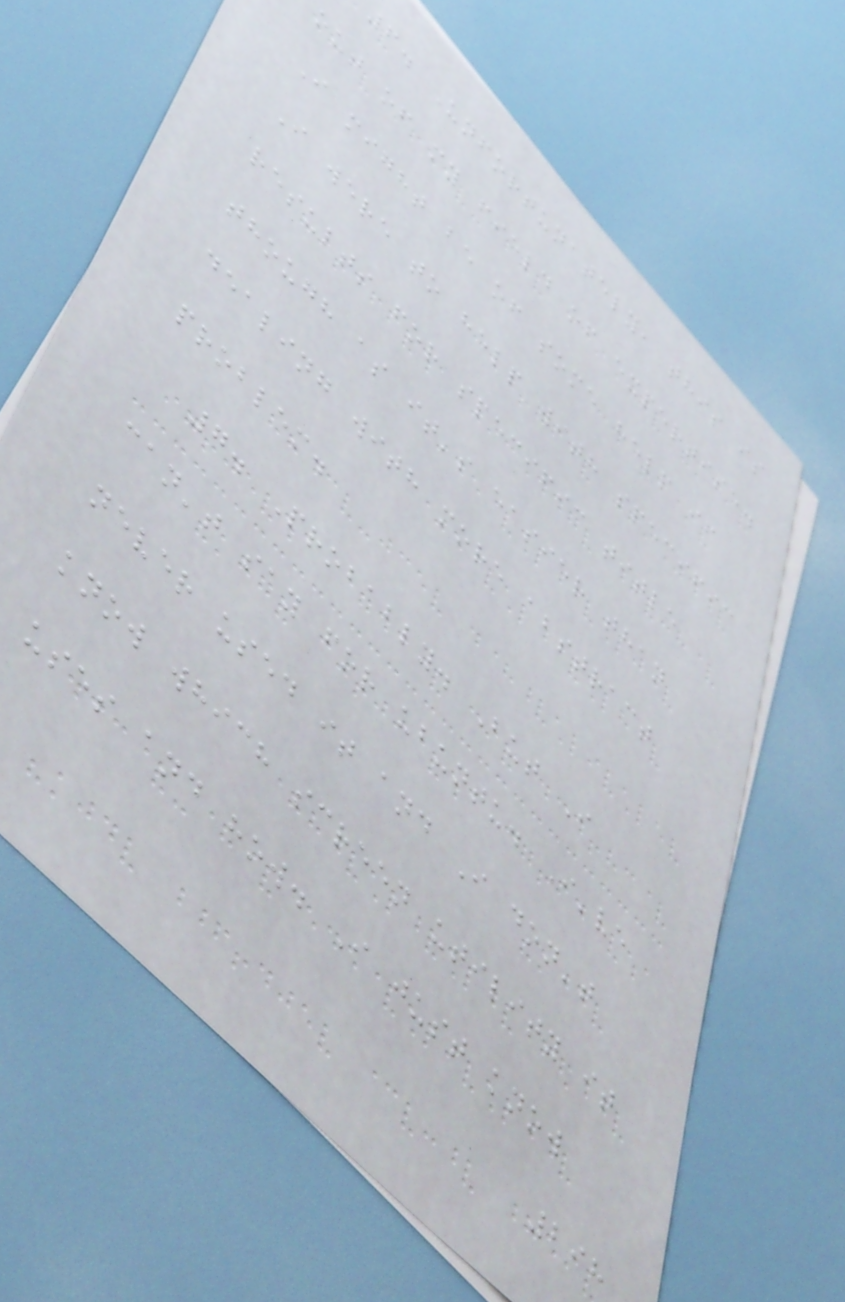6. Unfortunately, this is
out of my field of expertise.
I might be of some help if
I were to help with specific
results for specific title
though as it's easier than
dealing with more abstract
problem.
7. Probably. But I
can't say for ubuntu. I've
never used it and I don't
know which screen utility it
uses and how. I just know
298
